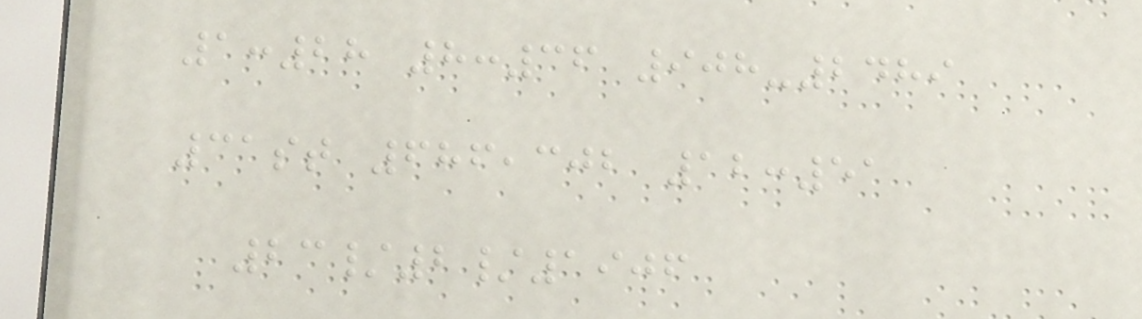1:28 8:36 908-2489
31st 686,302 12:51
23/2/1906
